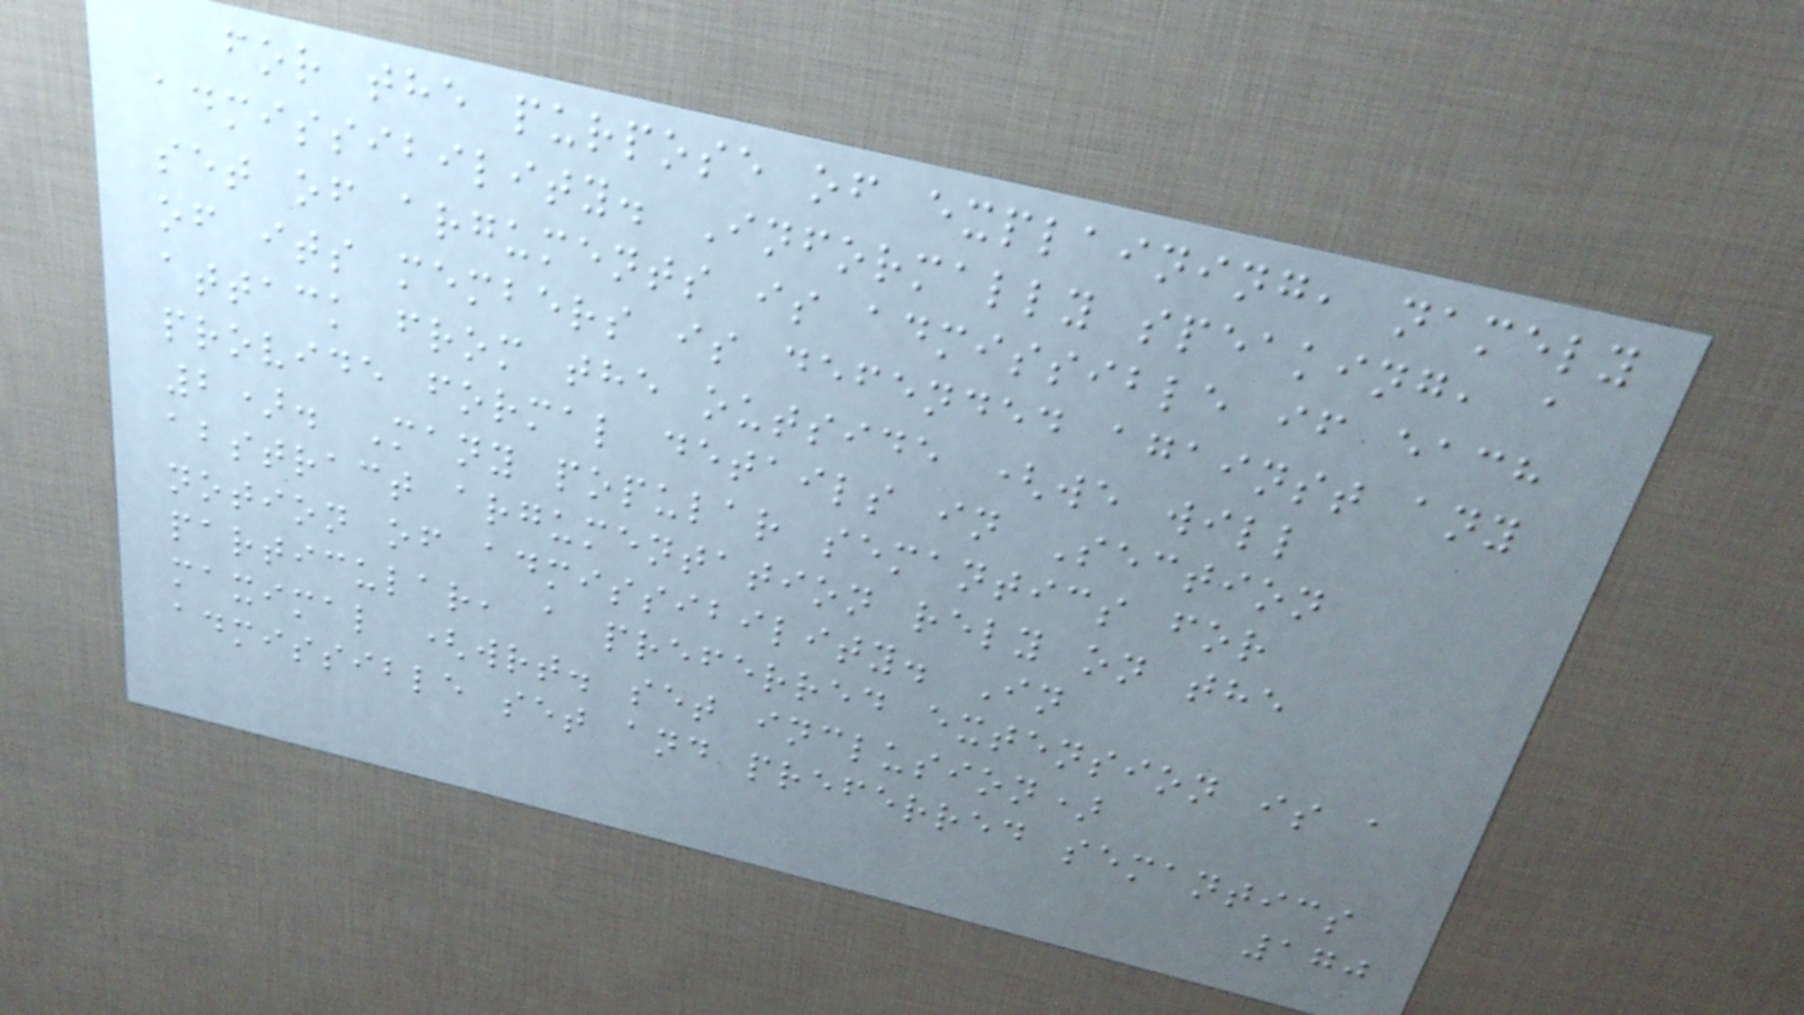for the purpose of explaining, namely
admissibility. Informally speaking, a
set of arguments is admissible if each
of its members is defended against any
attack from the outside (we will
provide formal details in Section
2). Many popular semantics for
abstract argumentation rely on the
notion of admissibility. In
particular, a preferred extension is a
maximal (wrt. set inclusion)
admissible set and preferred semantics
170
